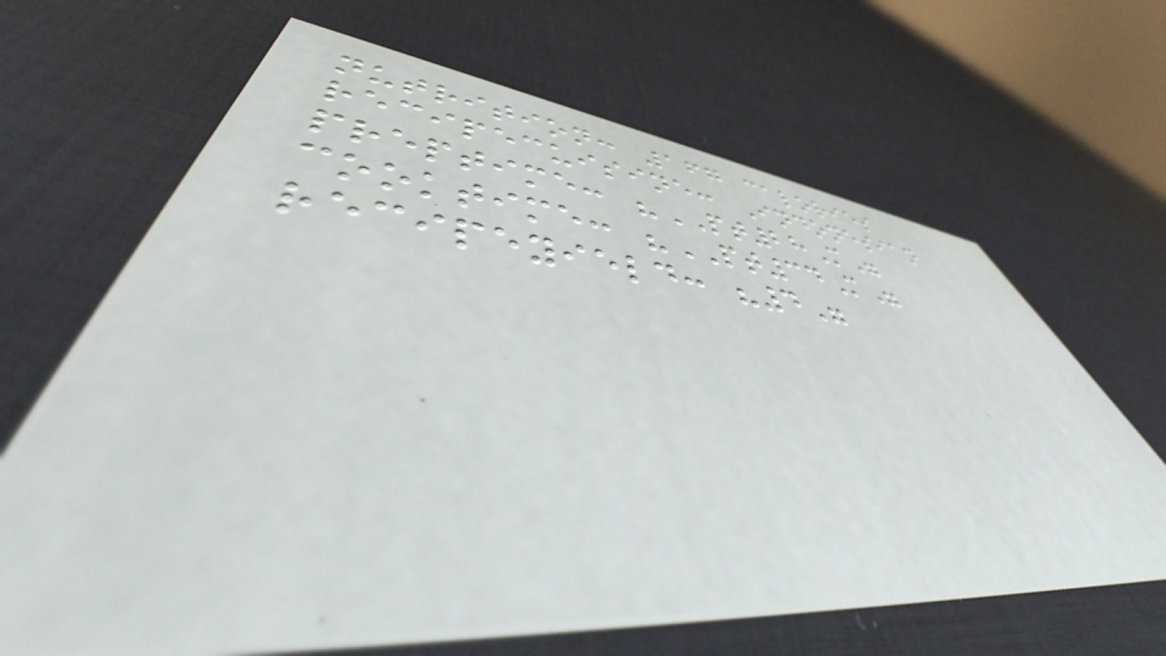nutrition: 167 calories
recipecuisine: Indonesian
preptime: "PT28M"
cooktime: "PT34M"
recipeyield: "4"
